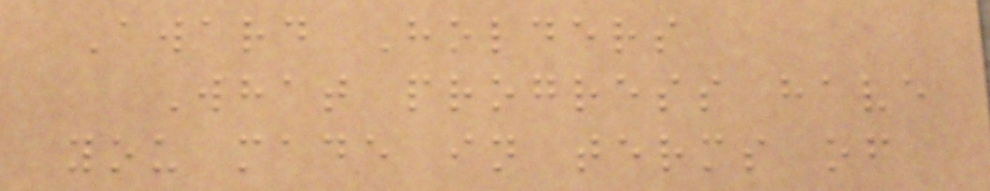Award Holders
What progress have
you made in terms of
